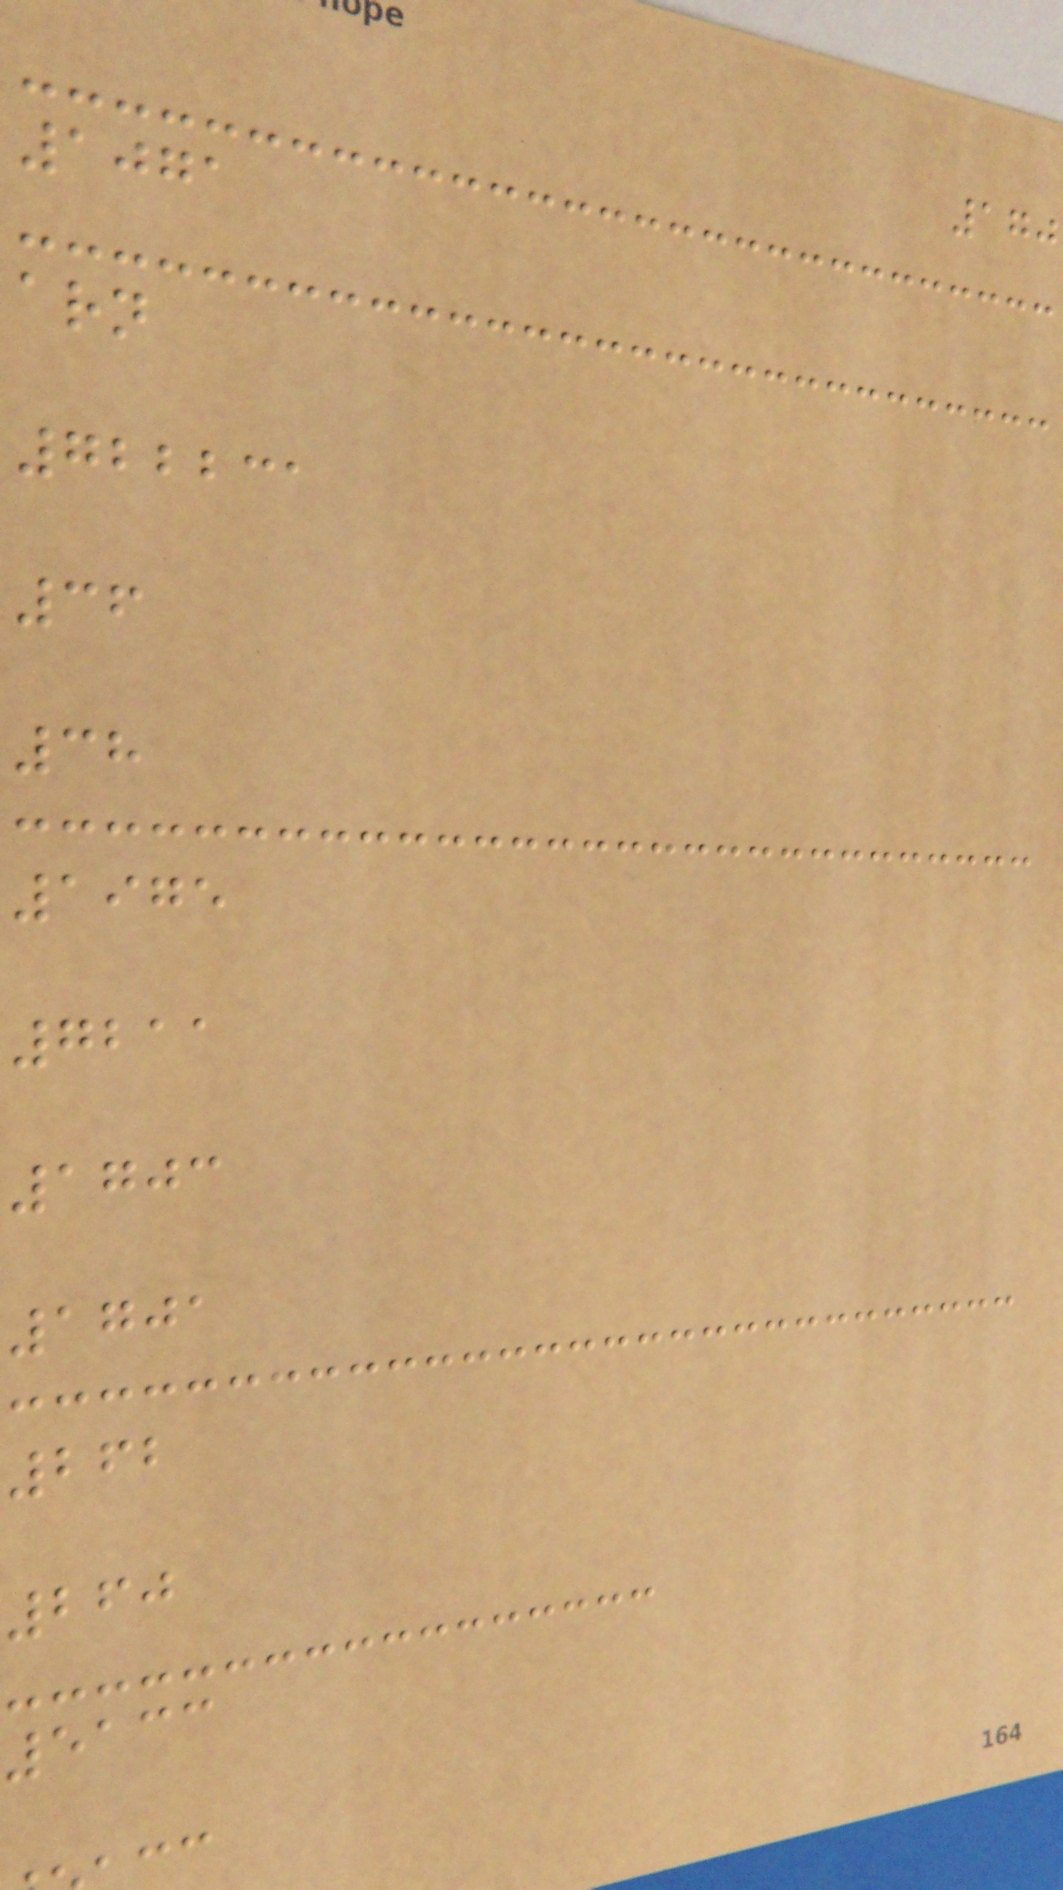170
1071
arn
722231
36
38
1975
7211
1703
1701
262
260
5133
